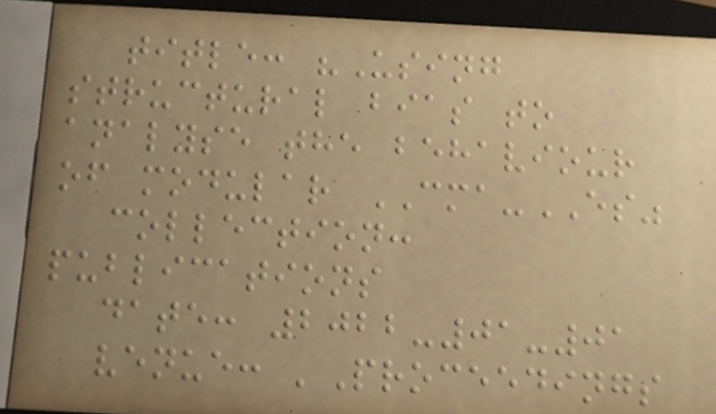title: "Using
structural bias to
analyse the behaviour
of modular CMA-ES"
collection:
publications
date: 2022-01-01
venue: 'Proceedings
